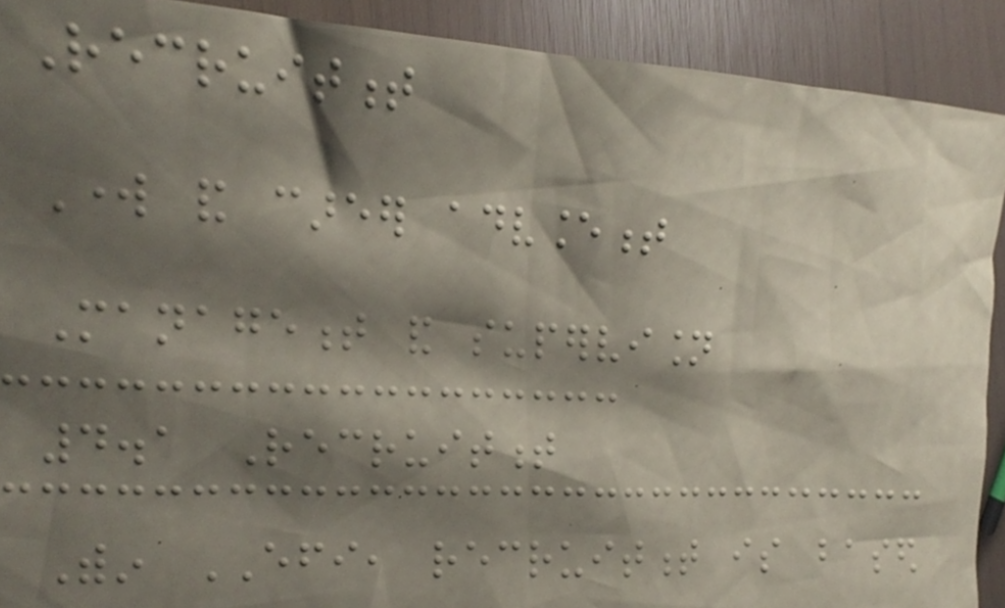Recruitment
Work and career advancement
Management and supervision
4.1 Recruitment
Within EFI, recruitment is based
